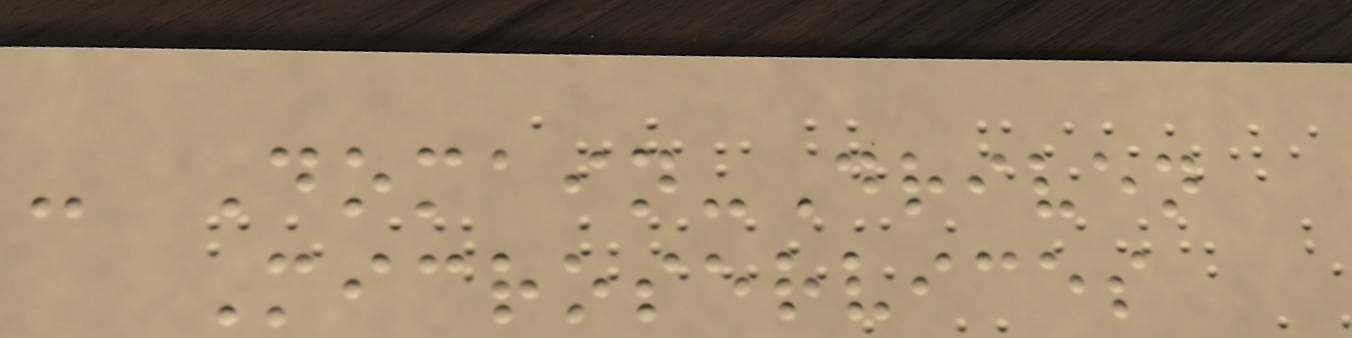- Domain-Driven
Microservices
